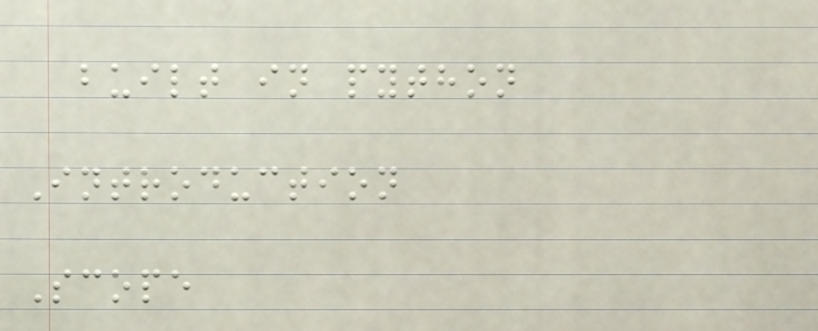built in python
Introduction
Scope
